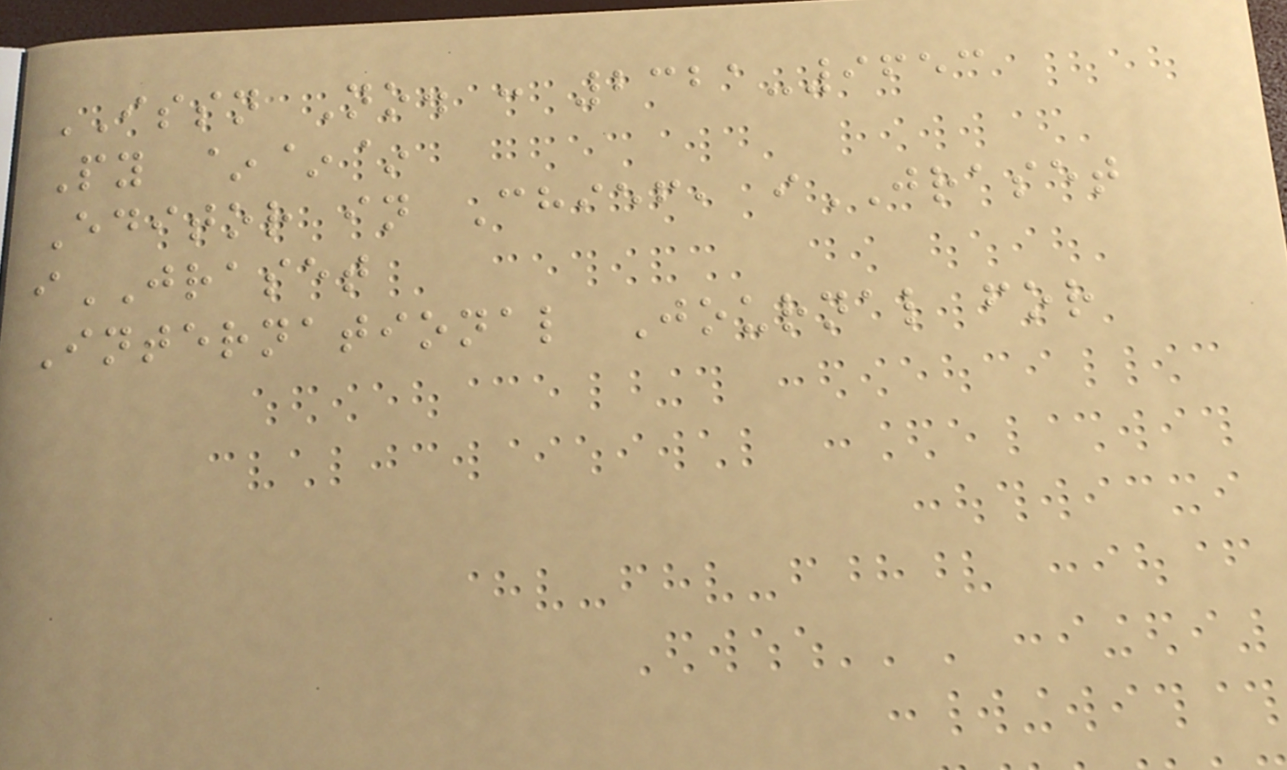ISSN No. : 2321-9653
Py ~~~
Editor in Chief, iJRASET
iJRASET
International Journal for
